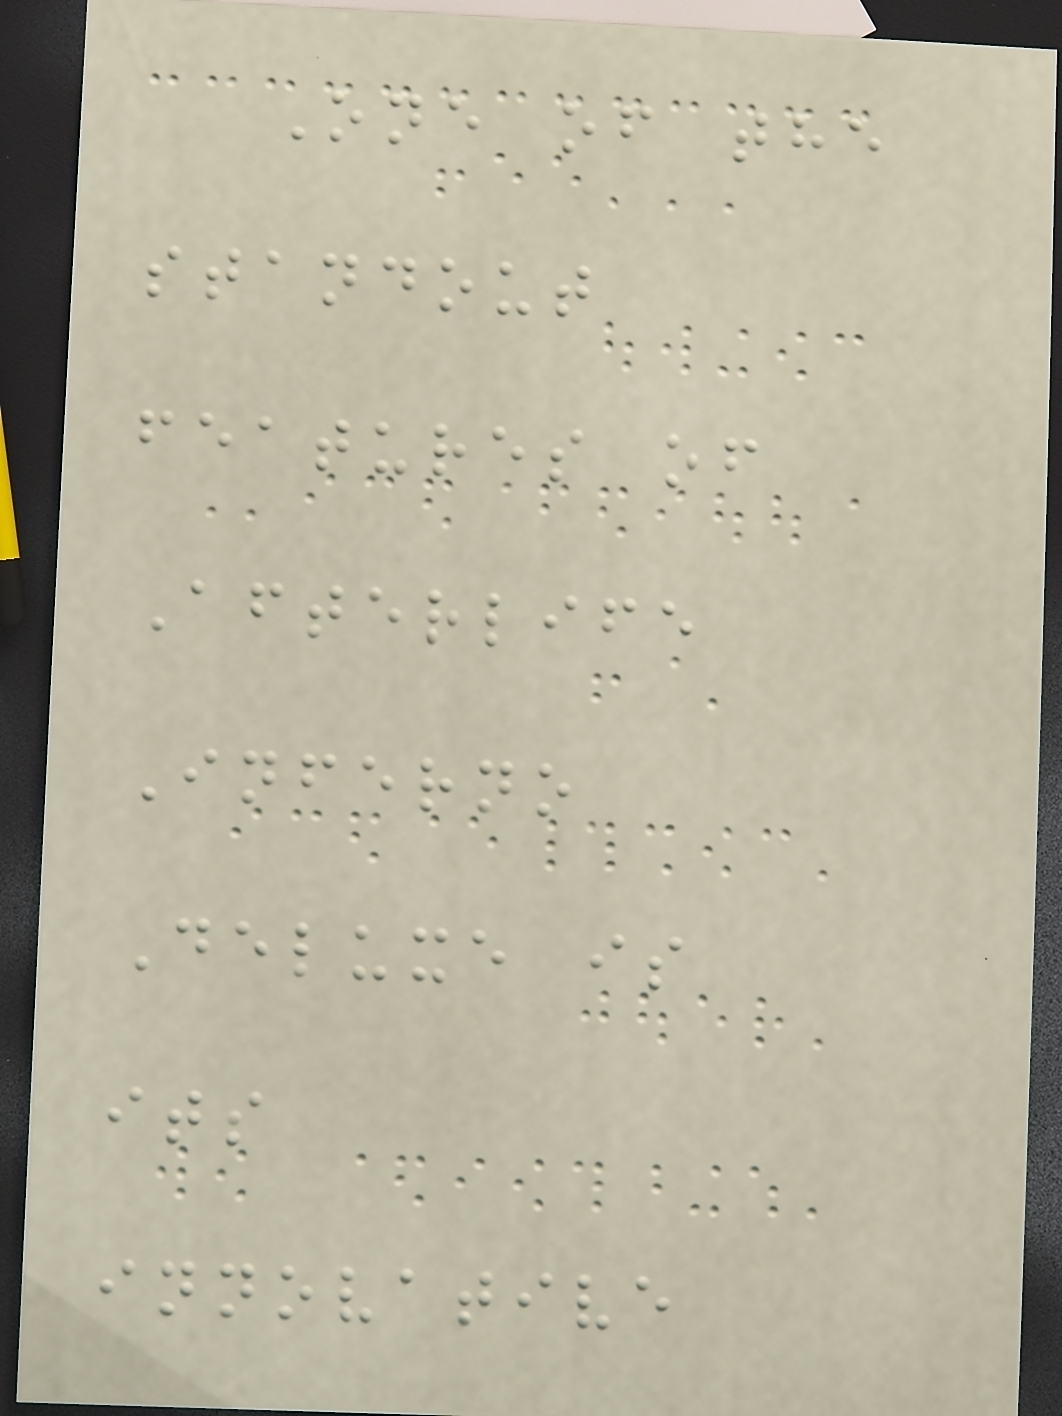One of the
standout
features of
Afterlife
Inferno
Deluxe is
its
innovative
